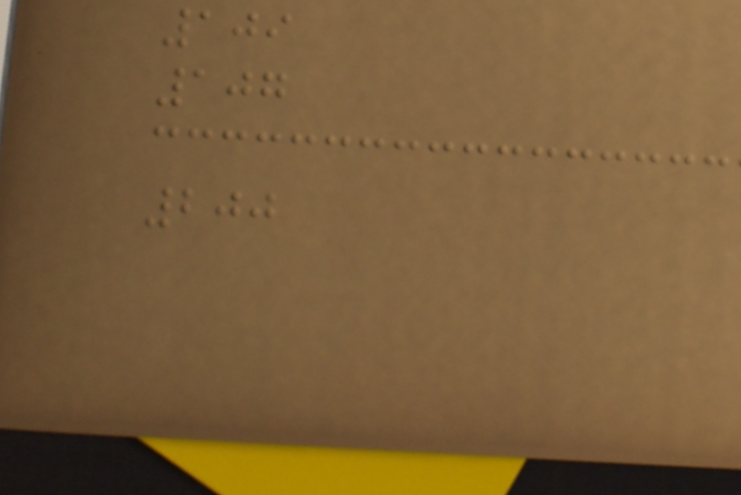109
107
200
